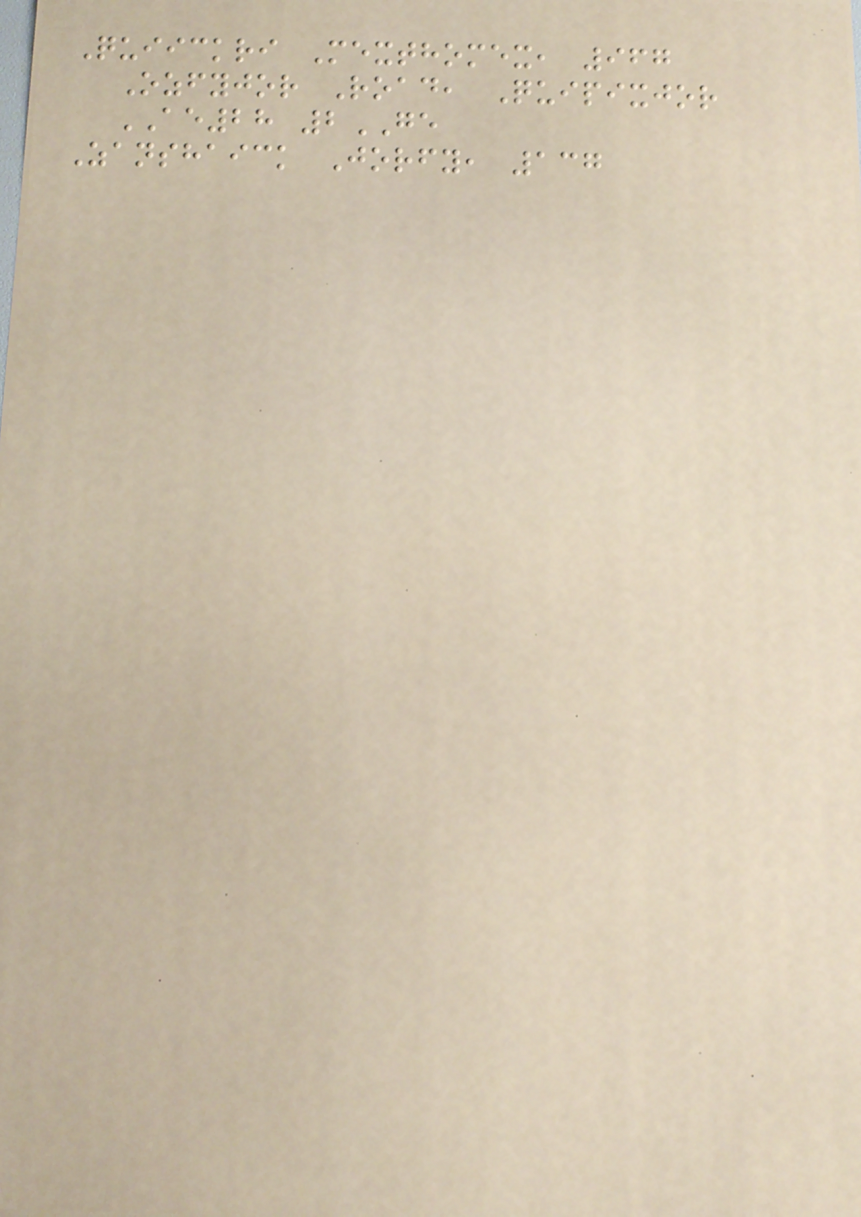Quiickri Mexthomex, 967
Ozfyjor Road, Quipixjor
AE28 2GE
Zanshaick Jorfy, 137
